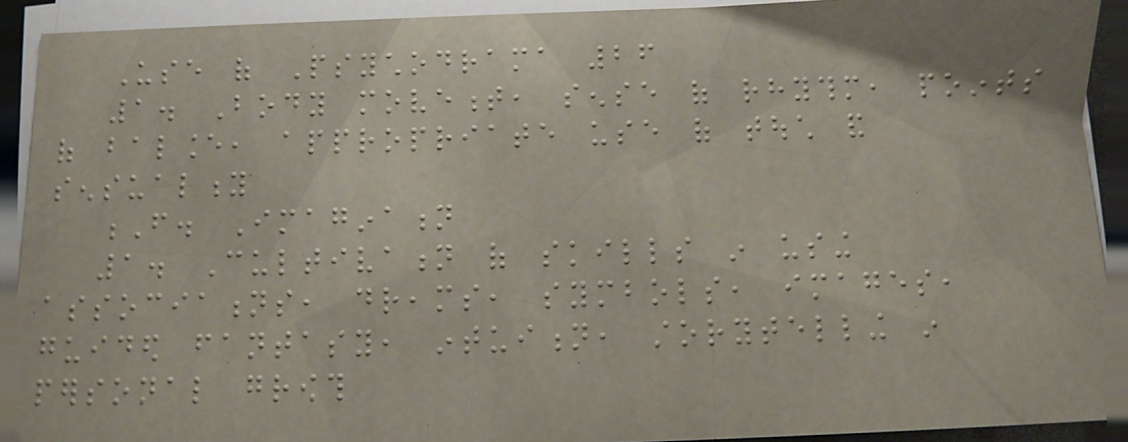Use of Psychodrama 26
1. Body movement, sense of rhythm, points
of balance, appropriate use of touch and
sensuality
F. Imagination
1. Cultivation of skills in using
associations, dreams, symbols, images,
guided fantasy, intuition, storytelling in
personal growth
